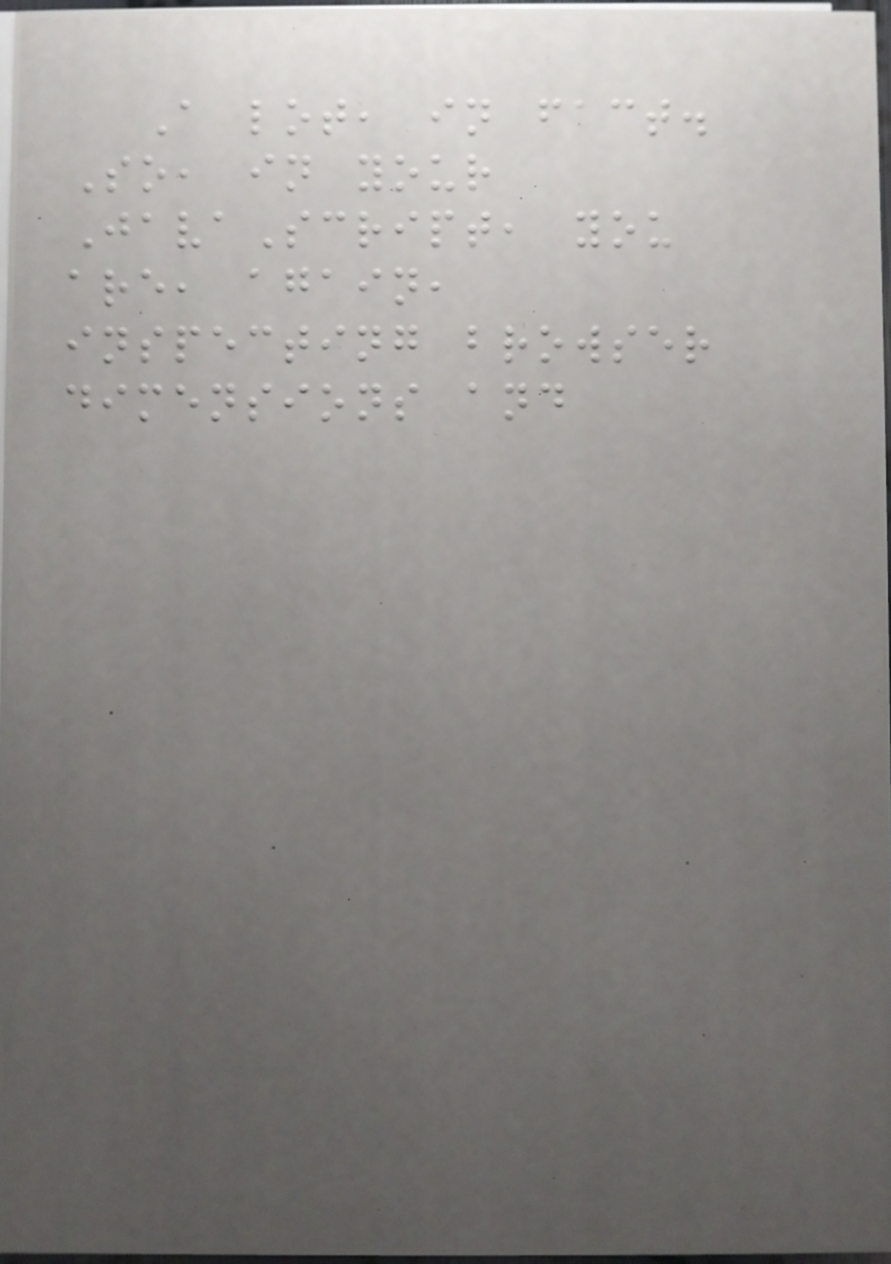A lot, in fact.
So, in your
JavaScript, you
are, again,
inspecting browser
dimensions and
